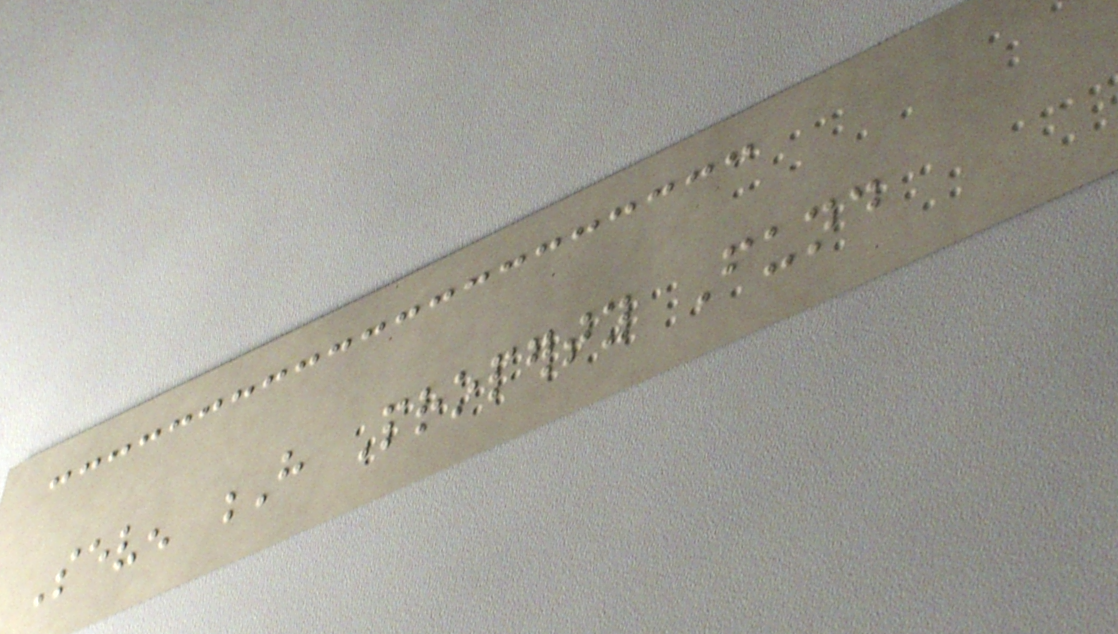Seven H Property Fund
